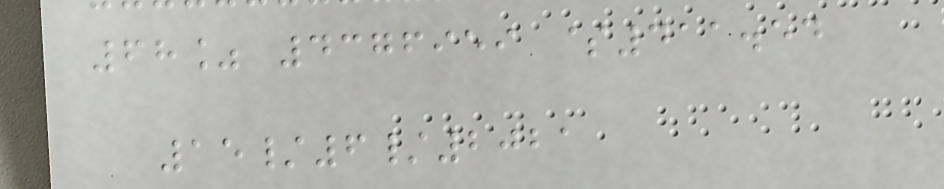68% 4376959 $411.54
15/6/2021
